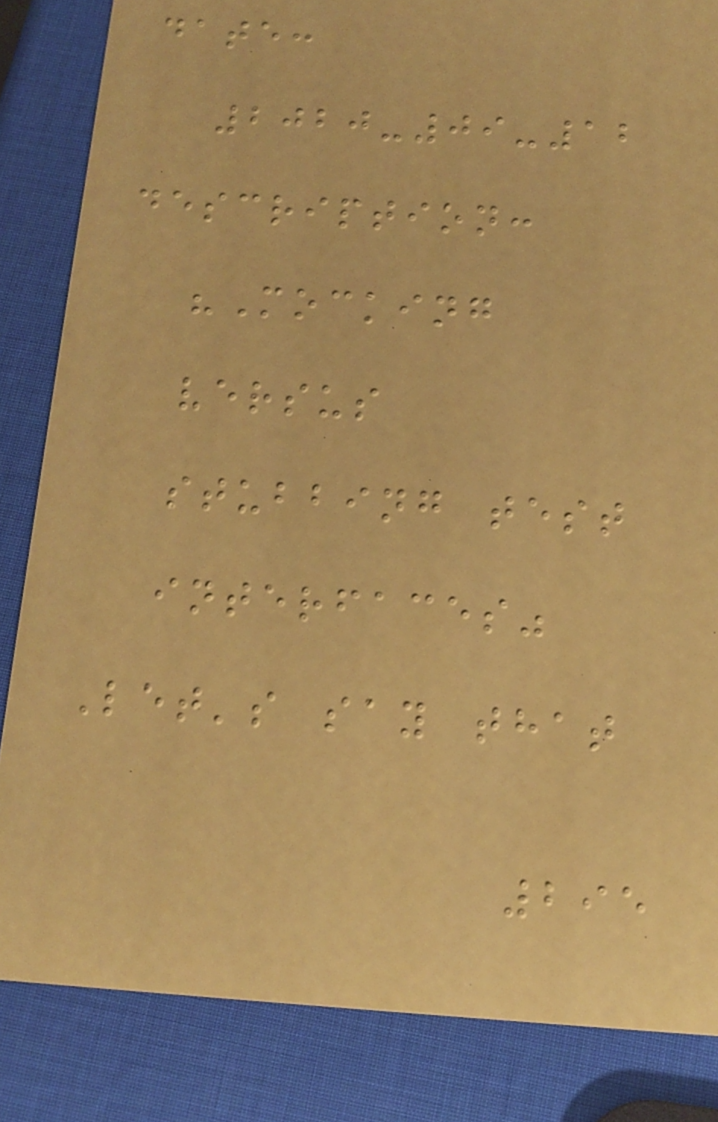date:
2020-09-12
description:
"Mocking
versus
stubbing test
interfaces"
Let's say that
295
